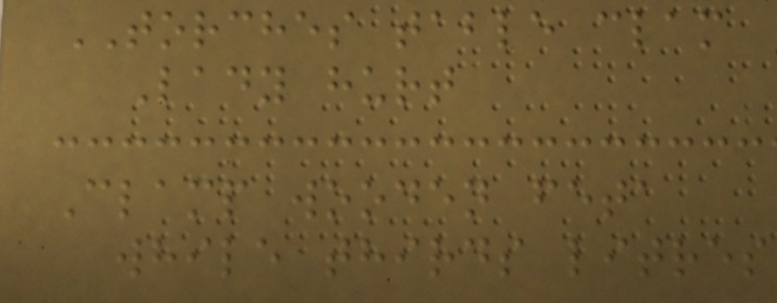TORCHES table clam
Lady hurt
Clamp wooden feta
while thirds litres
